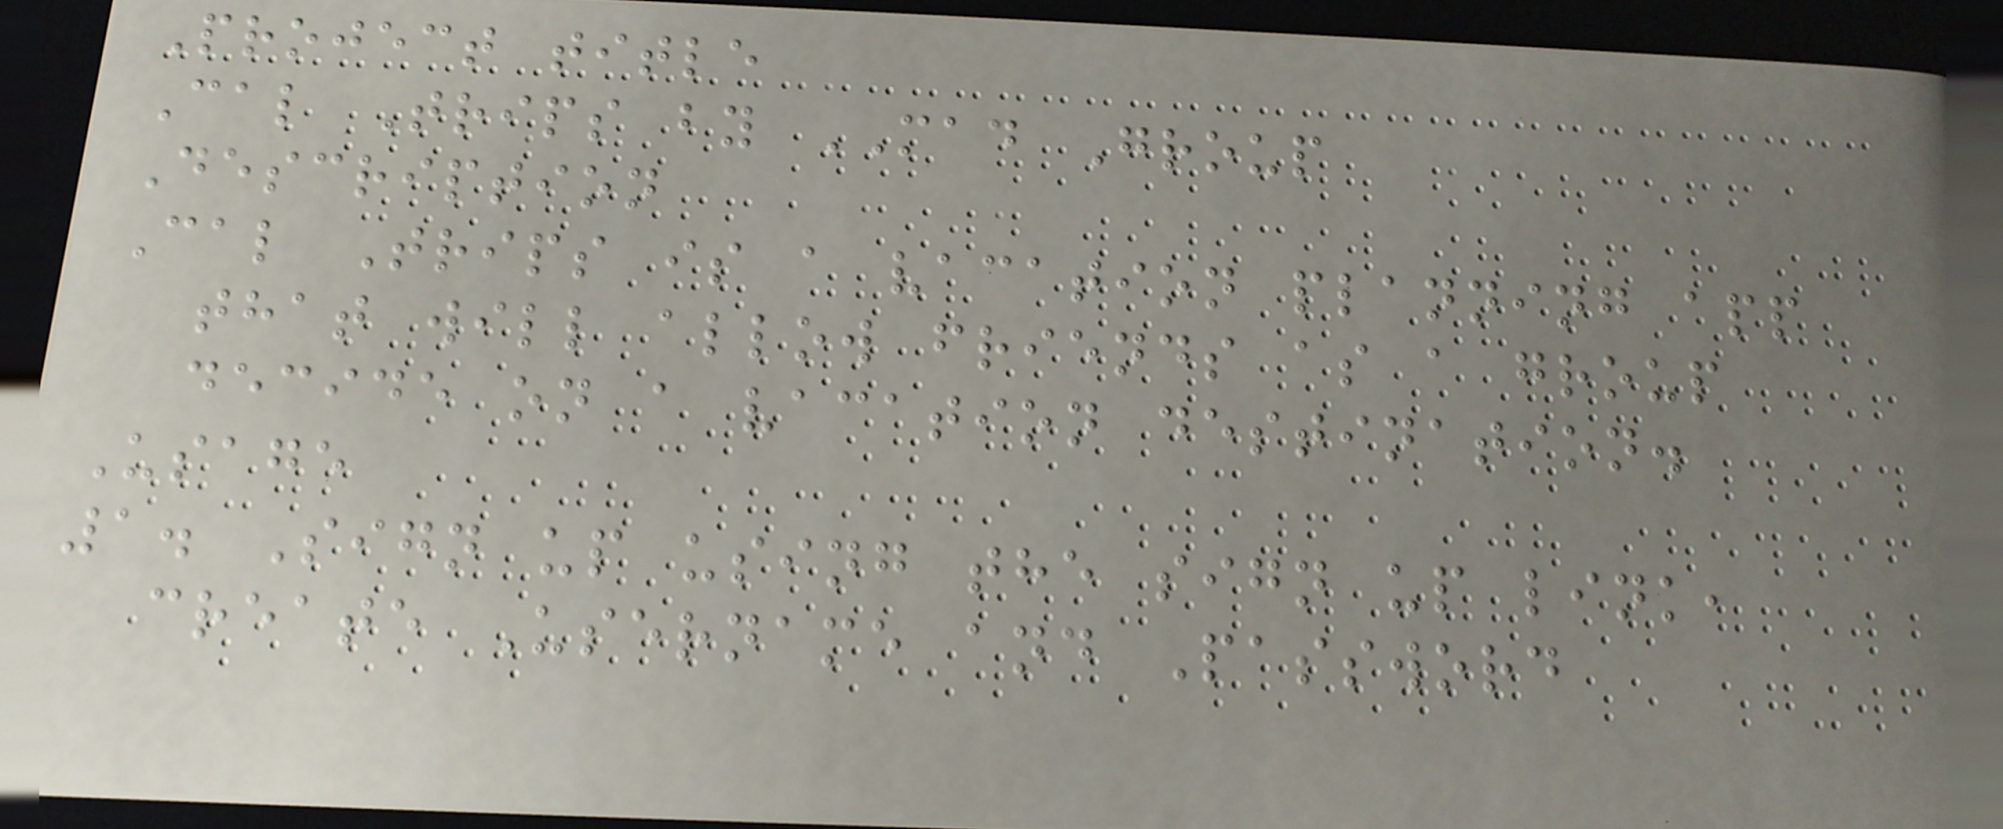Project title
Cal Trips by MAD Group
Description
Cal Trips is a vacation planning app
that will allow friends as a group
decide on a vacation destination.
Usage
1. Sign up using the sign up link,
create Username and Password
